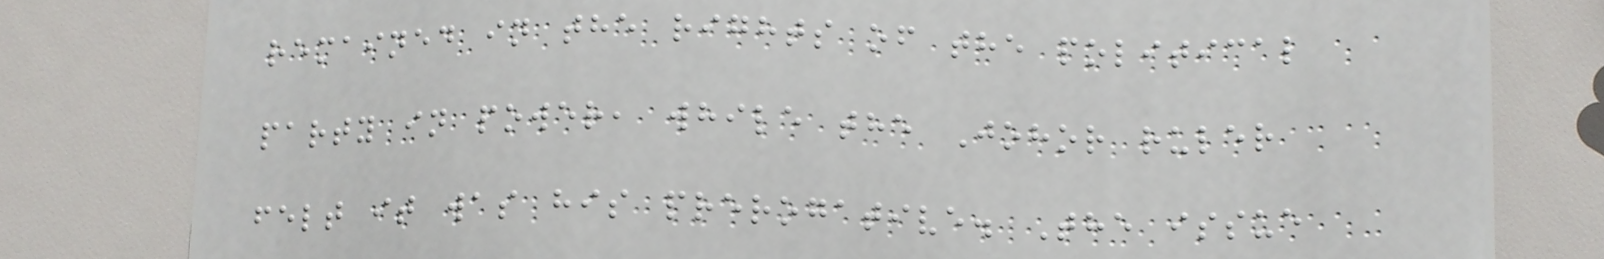remained in the rights of the political
party in power, while the Johor ruler
felt it was his prerogative. The issue
